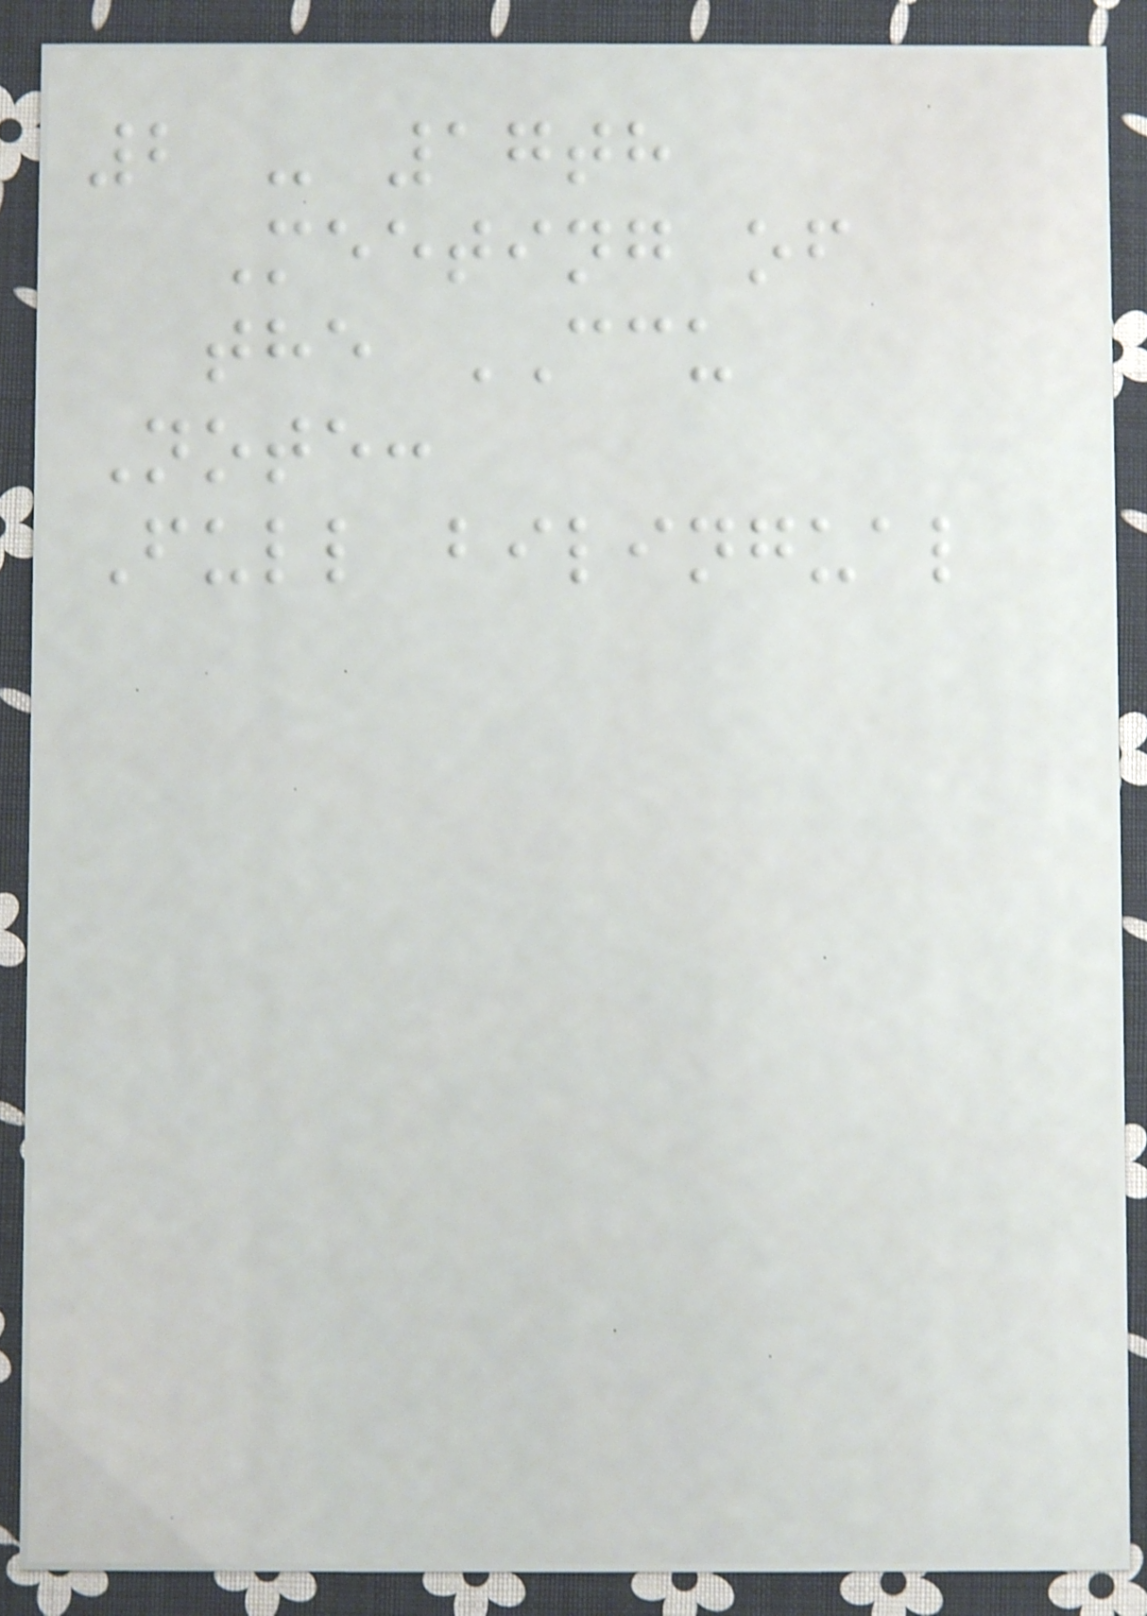2 - 17th
Meeting of
the CCU
Note:
Full bilingual
